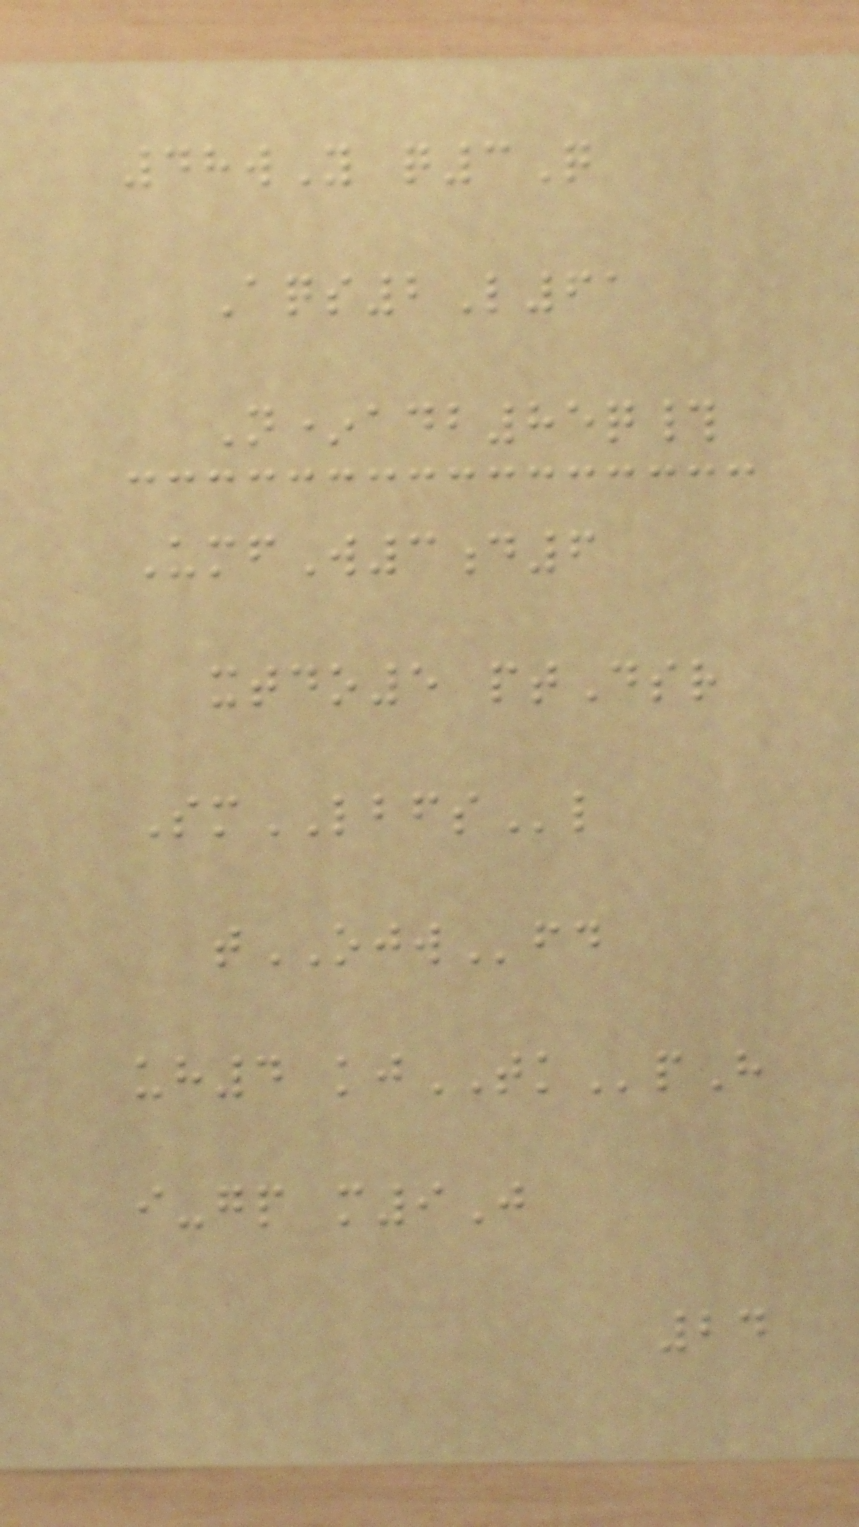48wY q3Q
Aqs2L61
N*adb85q#
UmfW3d6
xtdo5 ptDsr
SmLBFSl
tOJWfd
uh4 kjTKpH
i-gp m9J
24
